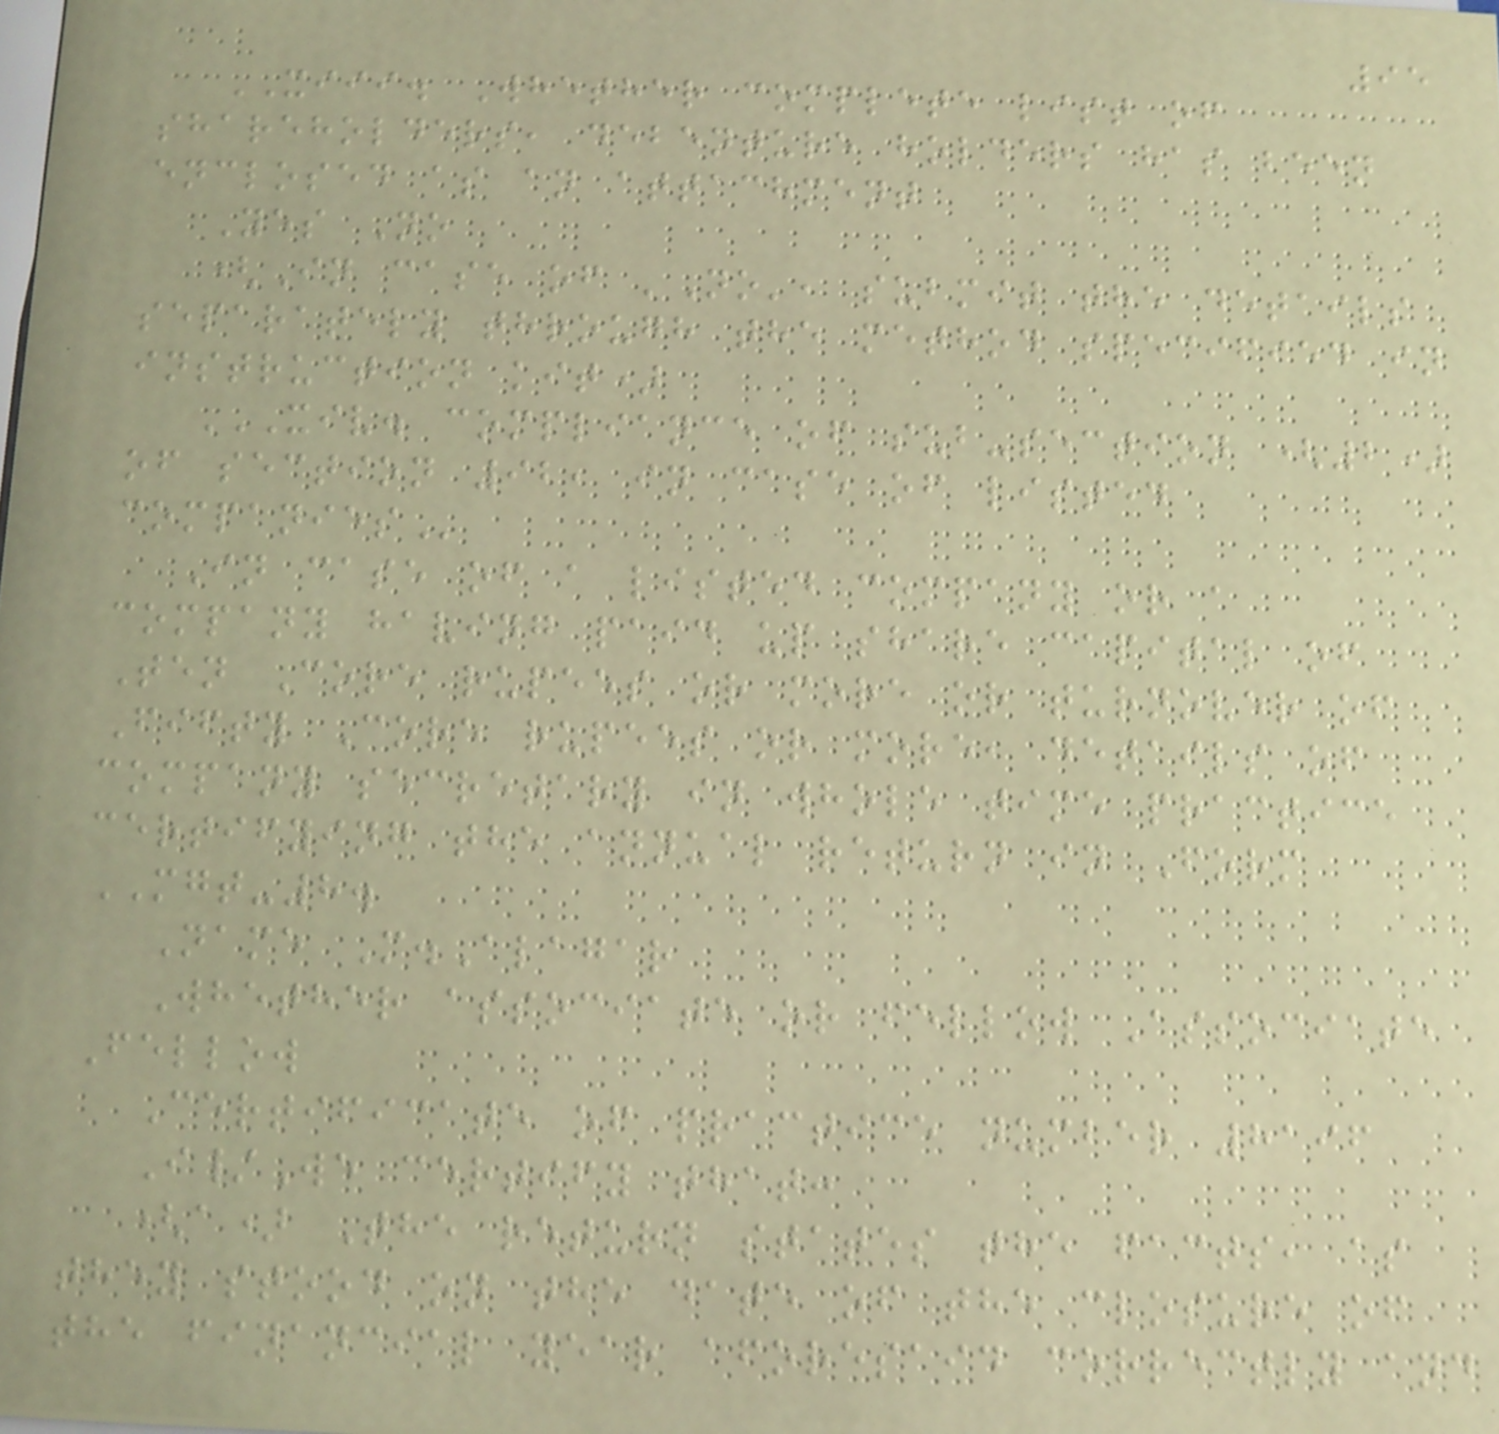95
XIII. Whether complete list of
shareholders, debenture holders has been
enclosed as an attachment
Yes No
(In case of 'No', submit the details
separately through the method specified in
instruction kit)
XIV. COMPLIANCE OF SUB-SECTION (2)
OF SECTION 92, IN CASE OF LISTED
COMPANIES
In case of a listed company or a
company having paid up share capital of
Ten Core rupees or more or turnover of
Fifty Core rupees or more, details of
company secretary in whole time practice
certifying the annual return in Form
MGT-8.
Name M.Alagar
Whether associate or fellow Associate
Fellow
Certificate of practice number 8196
I/We certify that:
(a) The return states the facts, as
they stood on the date of the closure of
the financial year aforesaid correctly and
